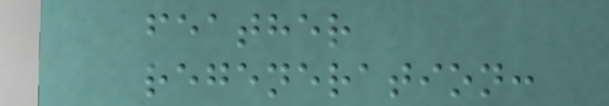feather
regeneration:
